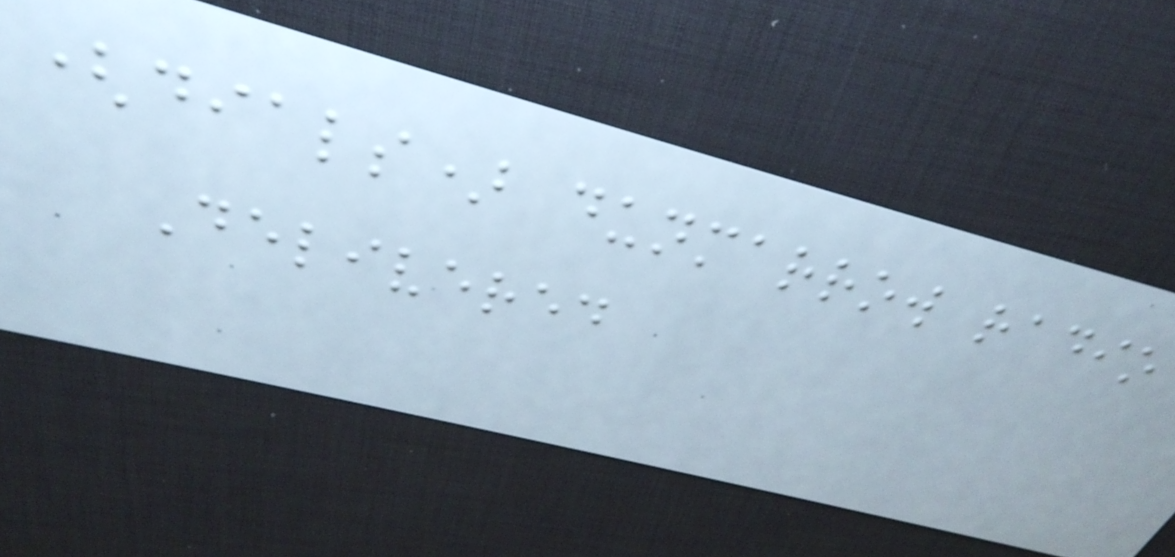(dials) dunmarrow radio
Delivered
